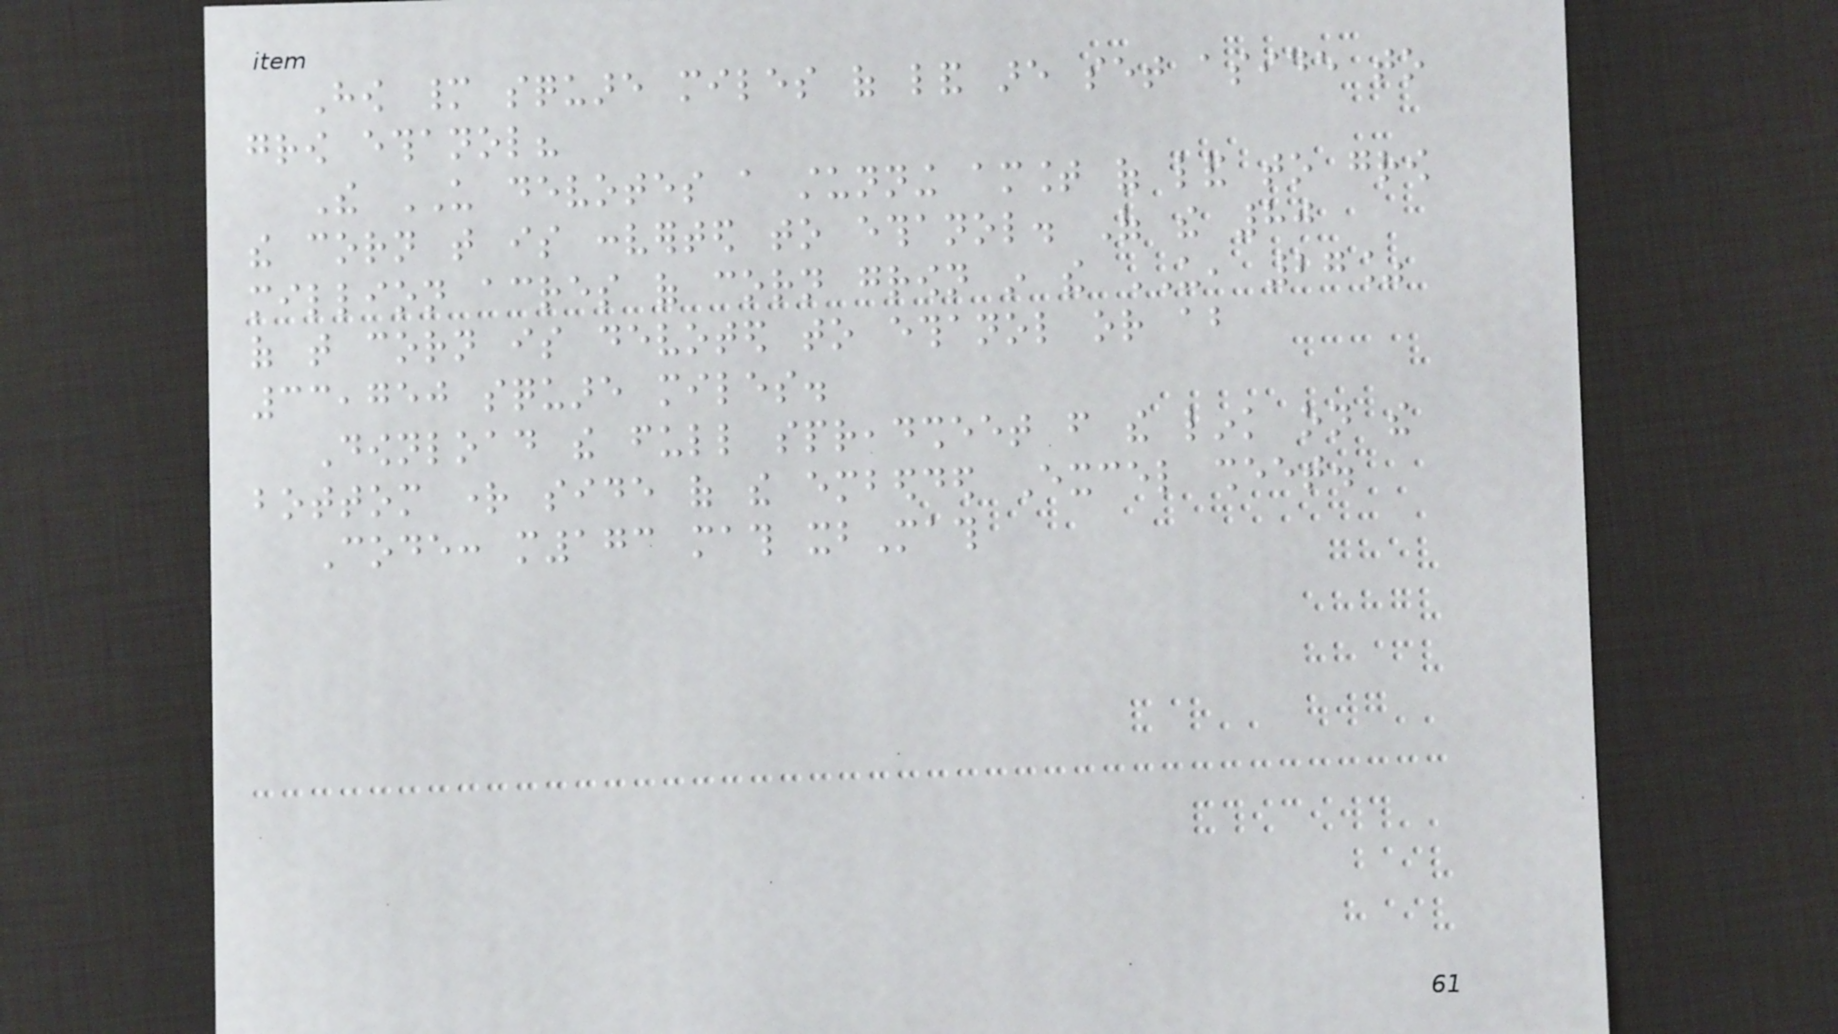How many square miles of land are set aside to
grow ethanol?
The US devotes a stunning amount of land to grow
the corn that is converted to ethanol. Of the 80
million acres of corn grown in the US, 27%
of that corn is devoted to ethanol or about
33,750 square miles.
Download the full spreadsheet from the link on the
bottom right side of the embedded Excel sheet.
Code: m173 math xbMath
